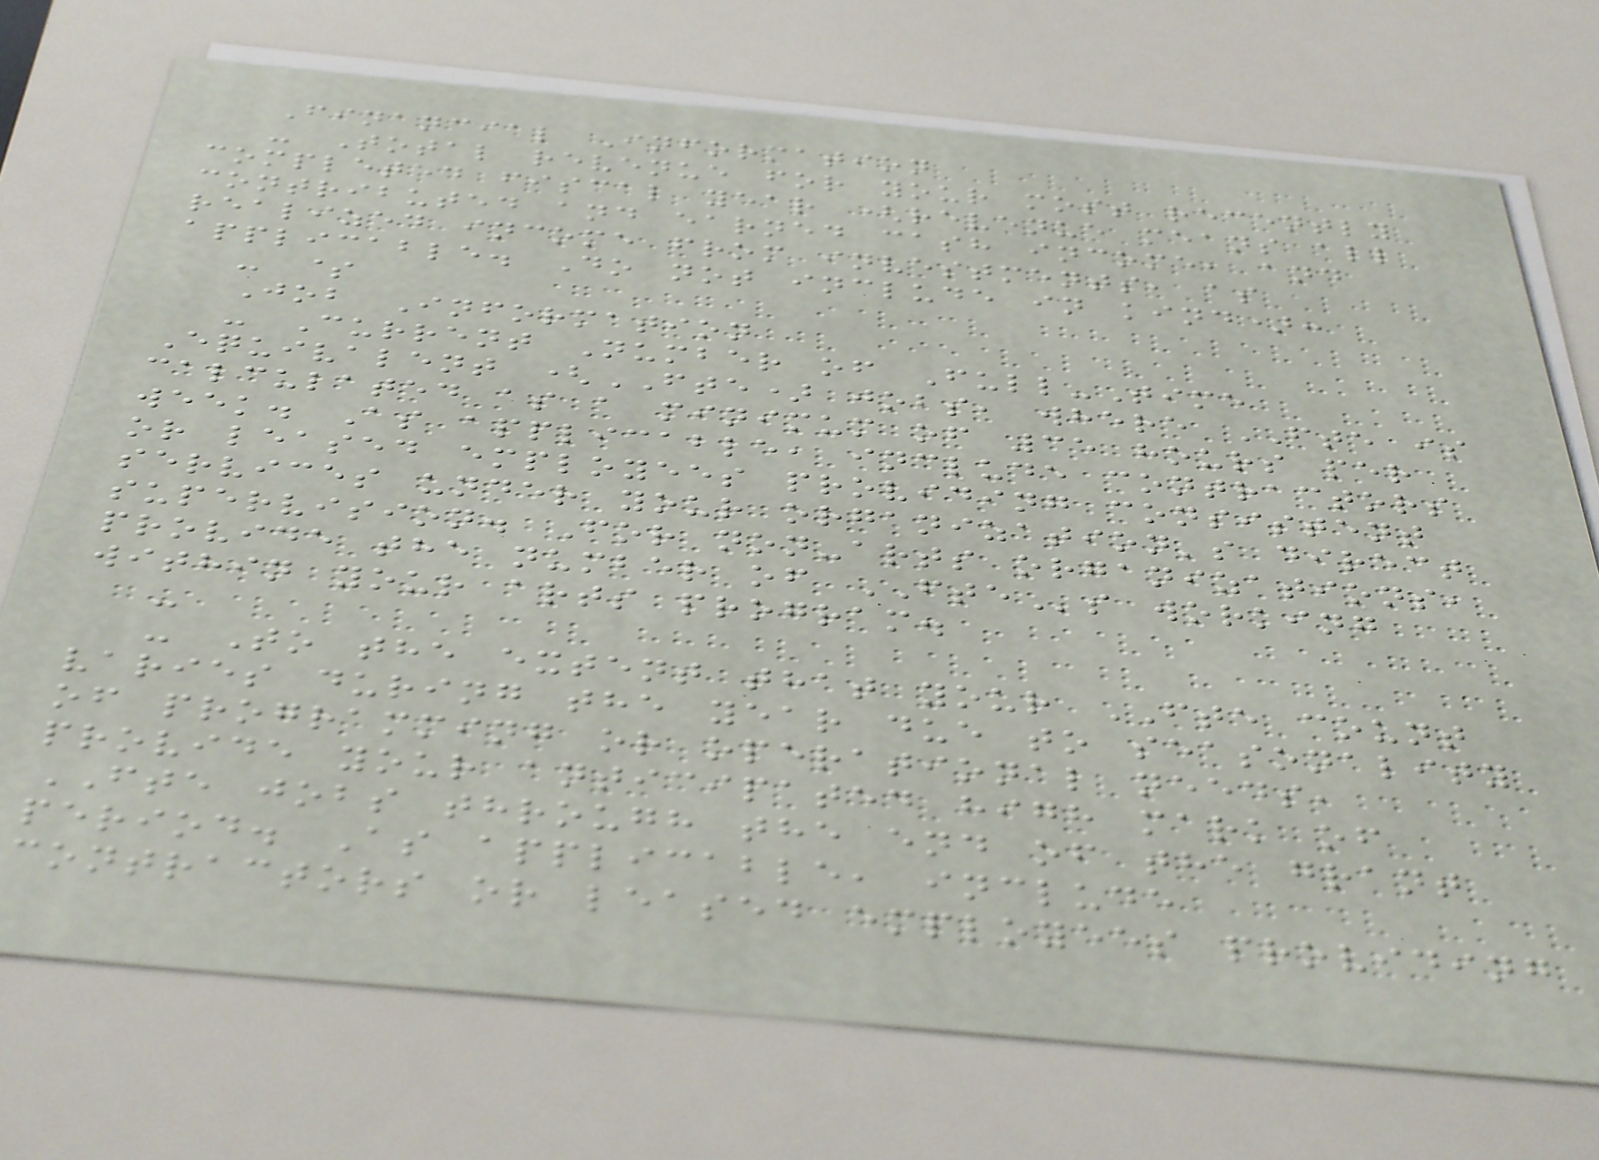Financial Information
- Total revenue for your most recently
completed fiscal year (revenue means all
contributed and earned cash income, and
realized income from investments, as
applicable. Do not include in kind):
- $
Job Information
- Current Number of Full-Time
Equivalent (FTE) jobs, where FTE is
calculated as a minimum of 35 hours per
week. As applicable, include contractors
or leased employees providing consistent
services under your organization's direct
supervision. For non-arts organizations,
provide the number of FTEs working
within your arts program.
-
- To the extent that your FTE count
varies during the year due to seasonality
of programming or operational needs,
provide your anticipated high mark of
FTE jobs through the end of the grant
period. As applicable, include
contractors or leased employees providing
